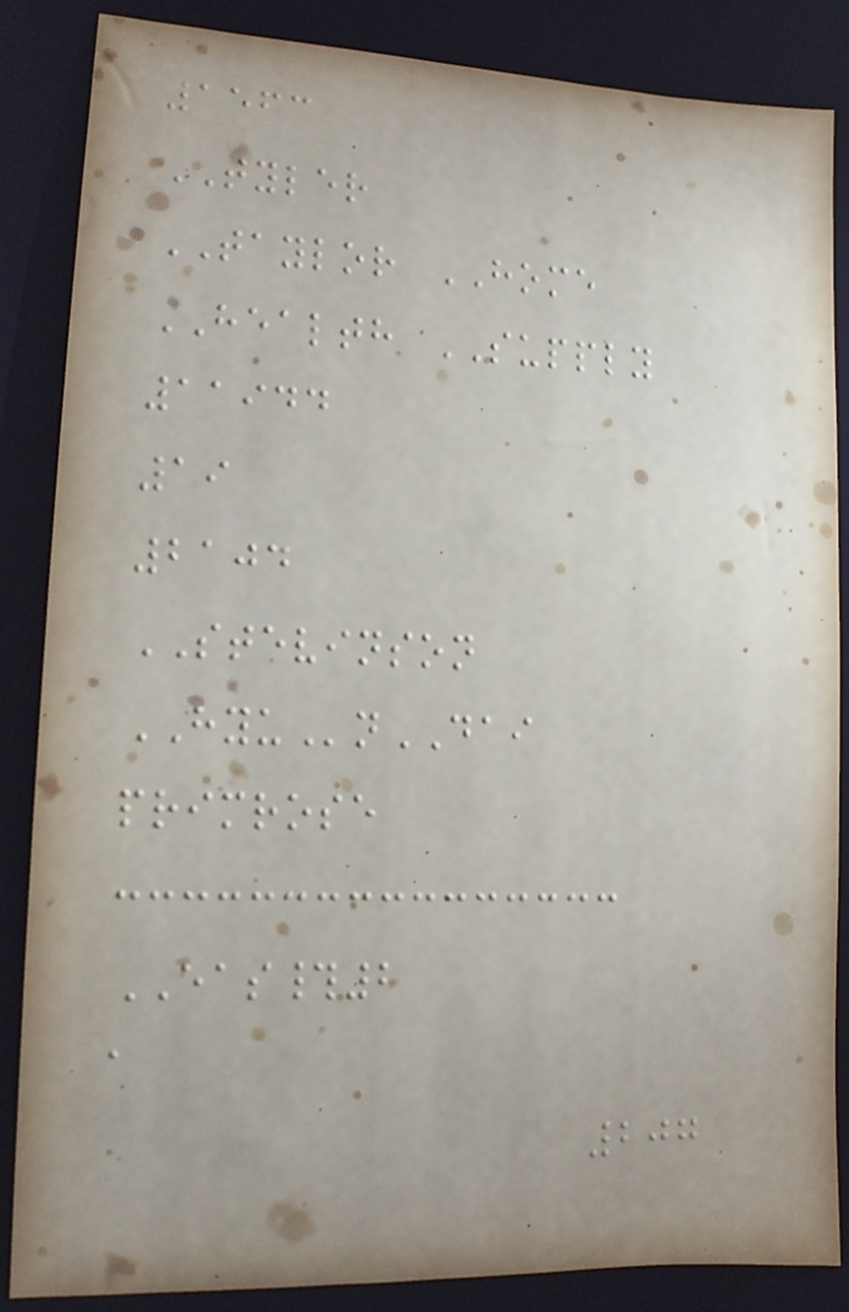1563
TYLER
TAYLOR HOME
HEALTH SUPPLY
11944
19
2104
STEVINSON
HYUnDAI
primrose
EAS#2
a
207
